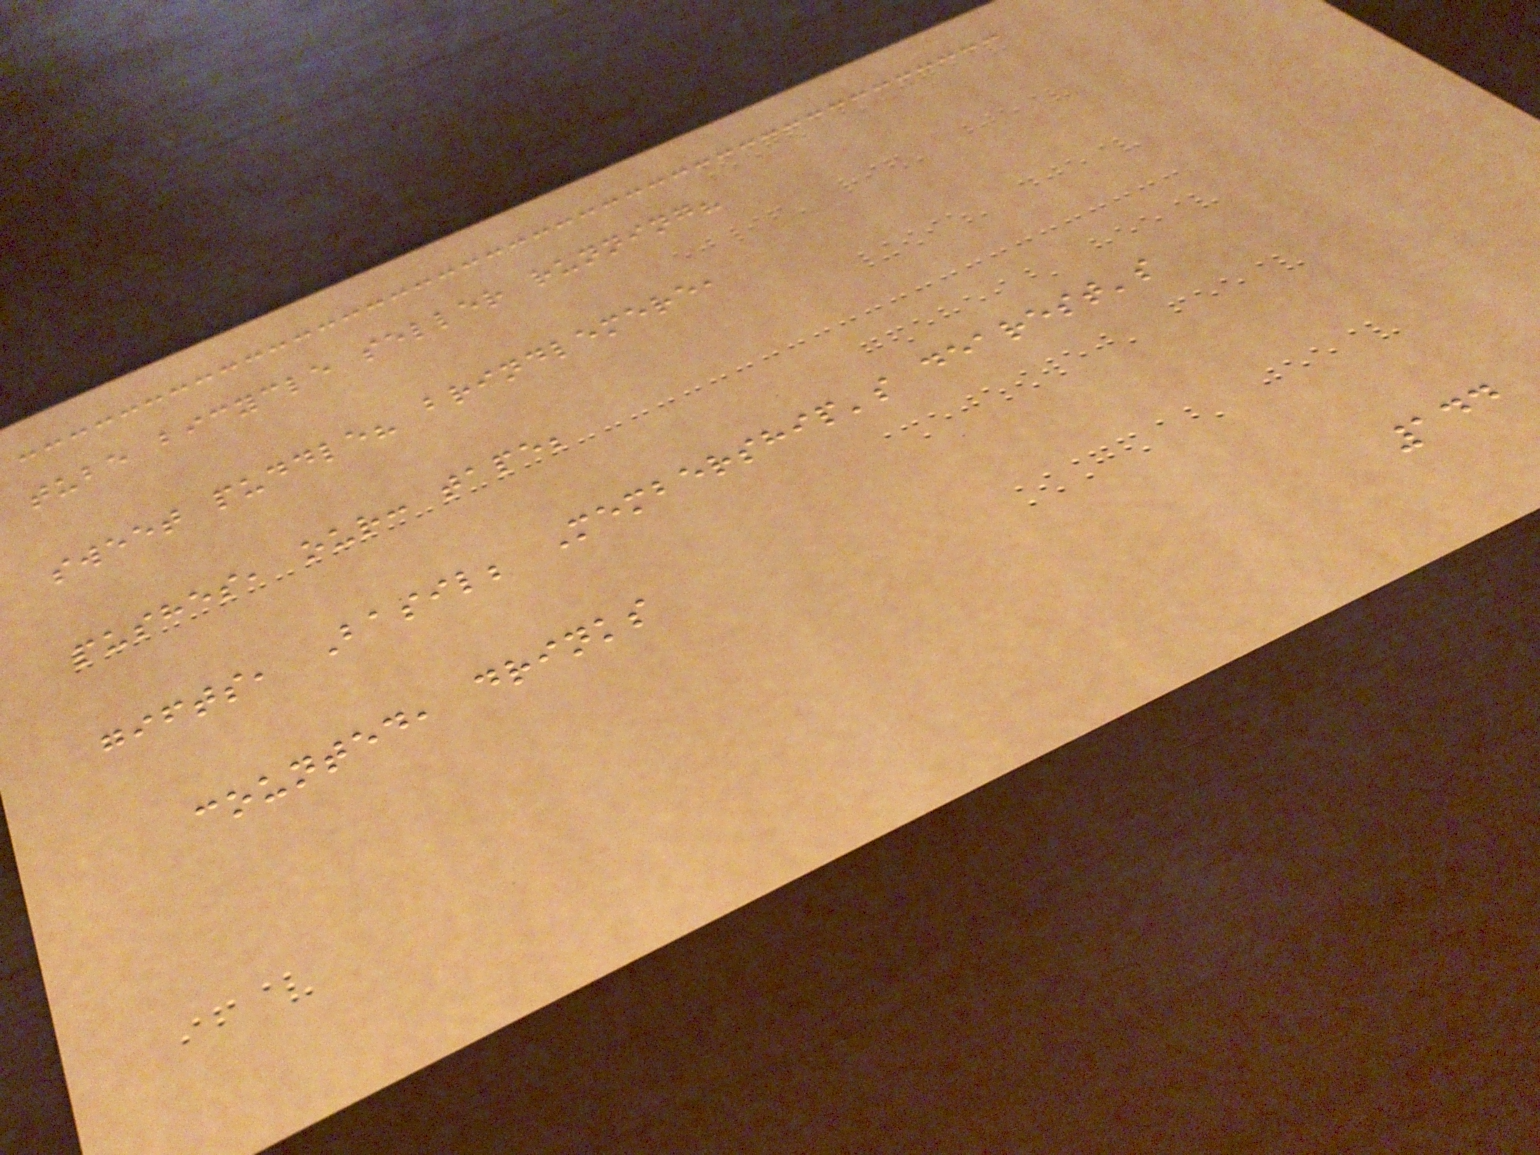tube bicycle seller running?
sweet puddle? brindlemere,
pushes, our: tape;
gifts, Basil; Membership's dearest's
counted, drinks
144
